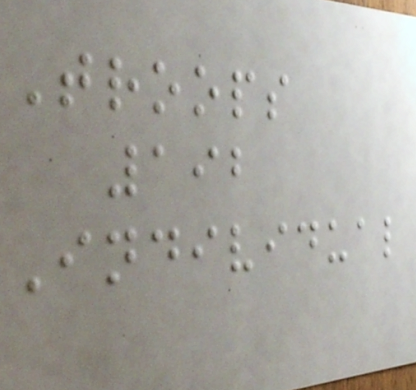Troops
192
Individual
